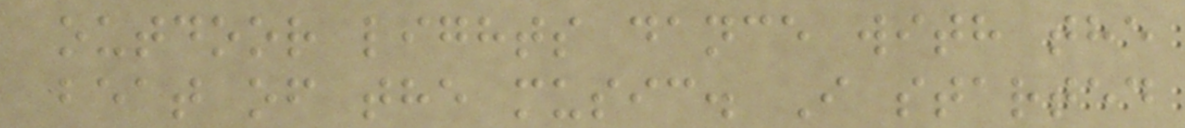outdoor lights dance with the
beat of the music. I started
